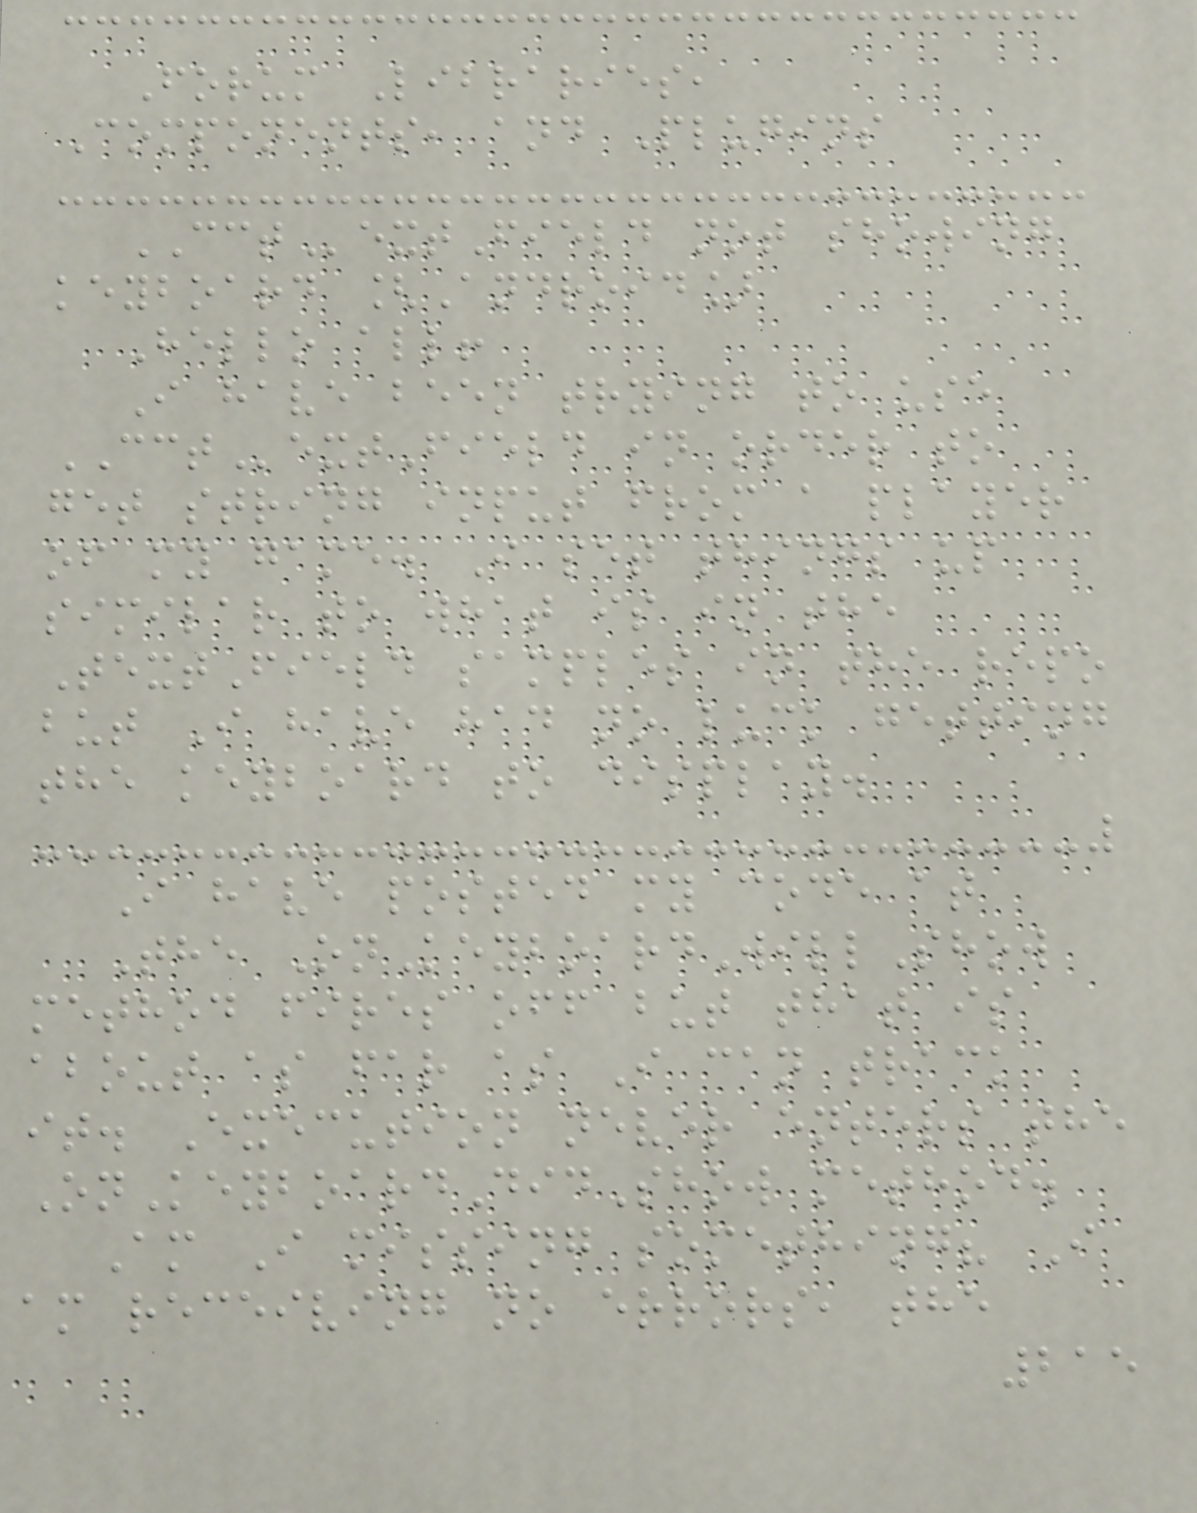Forum Libraries,
Components, and Plugins
CCTextField not showing
keyboard [Android]
Hello all!
I have been trying to use
CCTextField in order to
get string input from a player
of my game. I set things up
similar to what is in the
TextField samples in the repo
but I have had no luck getting
the keyboard to display.
I have posted my code at
The OnKeyboardWillShow
method fires off but that is
about as far as I can track
it. Execution never enters the
OnKeyboardDidShow method.
Am I missing something? I
am receiving no errors, the
215
